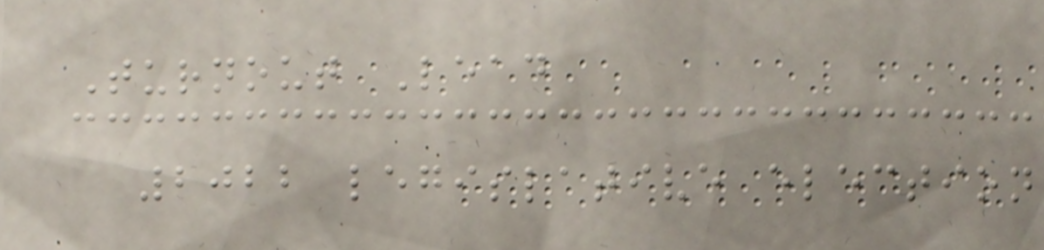Turnout Lead
2022 legislative election
